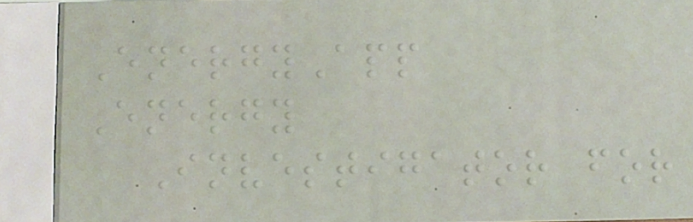EnergyApp
Energy
Investigator for
